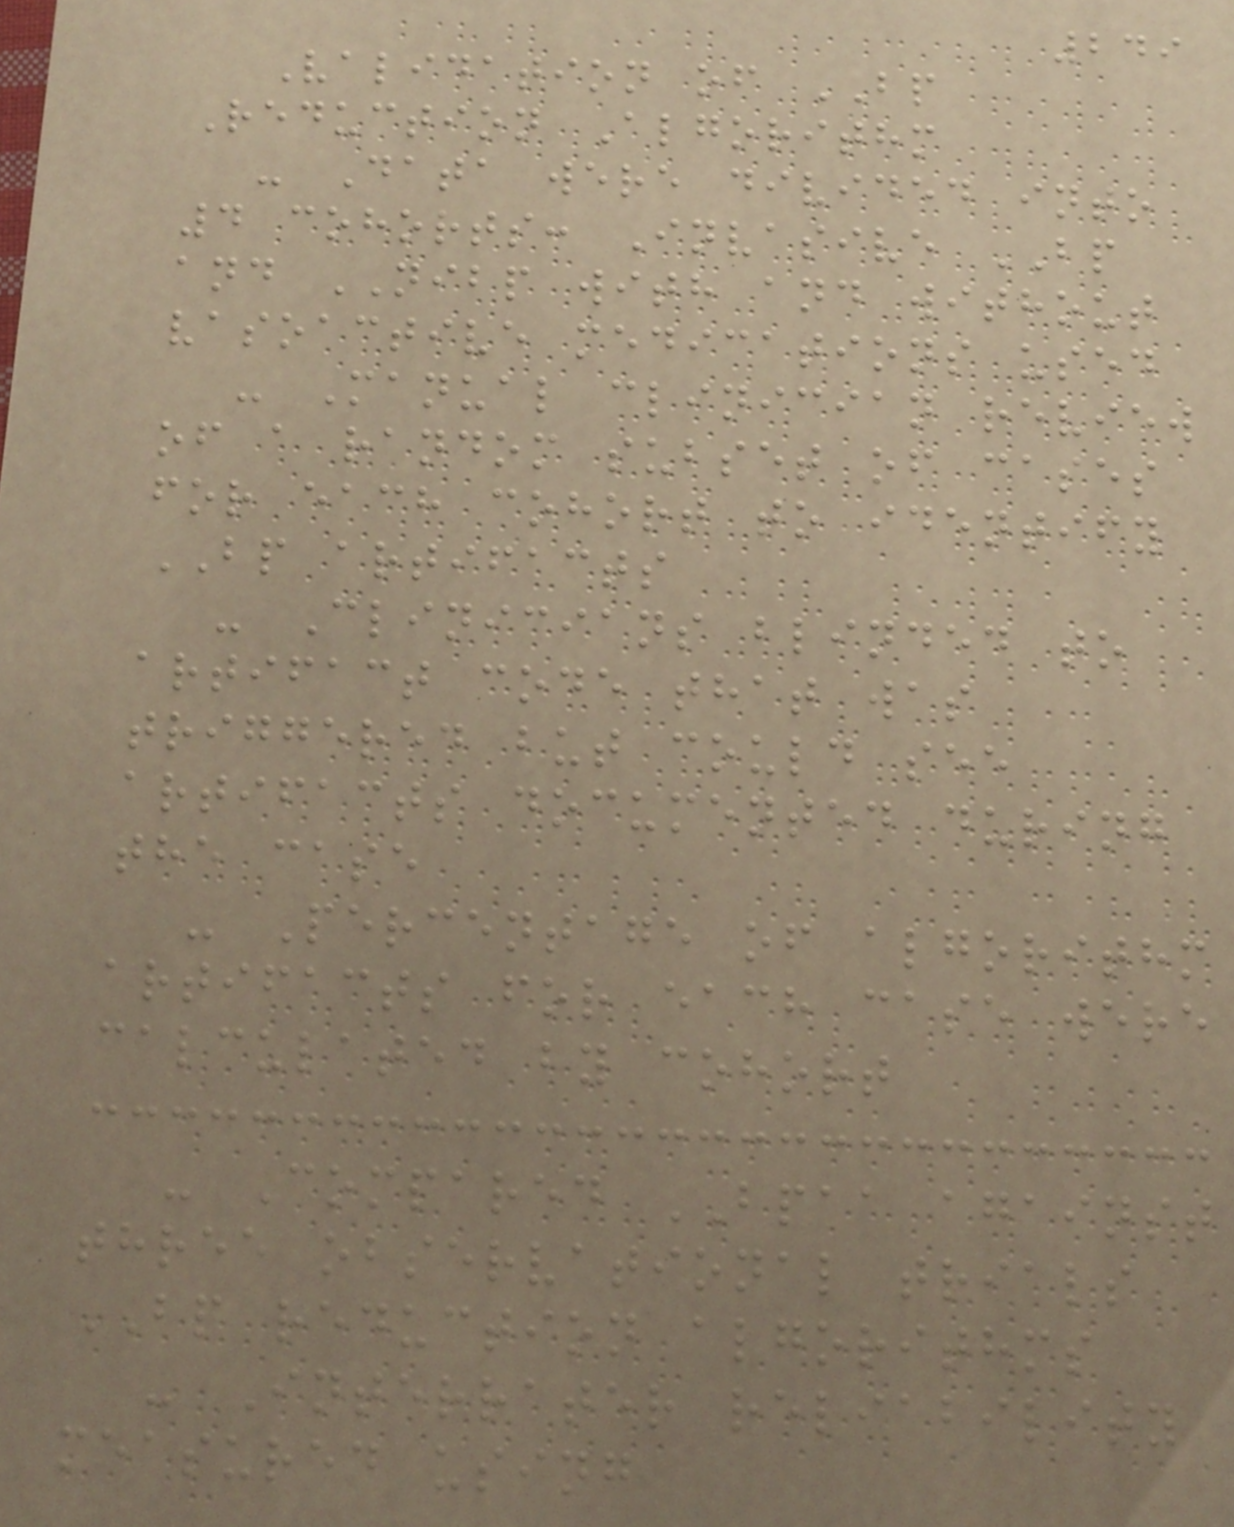249
Validation of BP
Reduction Algorithm
- Data were divided into
4 cohorts: Invasive BP
and NIBP with and without
vasoactive medications used
- Manual clinician review
of a random subset of cases
for each cohort to identify
BP artifacts
- Clinicians blinded to
artifact code that was
triggered but could see
artifacts documented during
the case
- Percentage of algorithm
artifacts for each case were
calculated by cohort
- Compared BPAA against
three observational trials
BP reduction algorithms
- Interrater reliability
measured using
